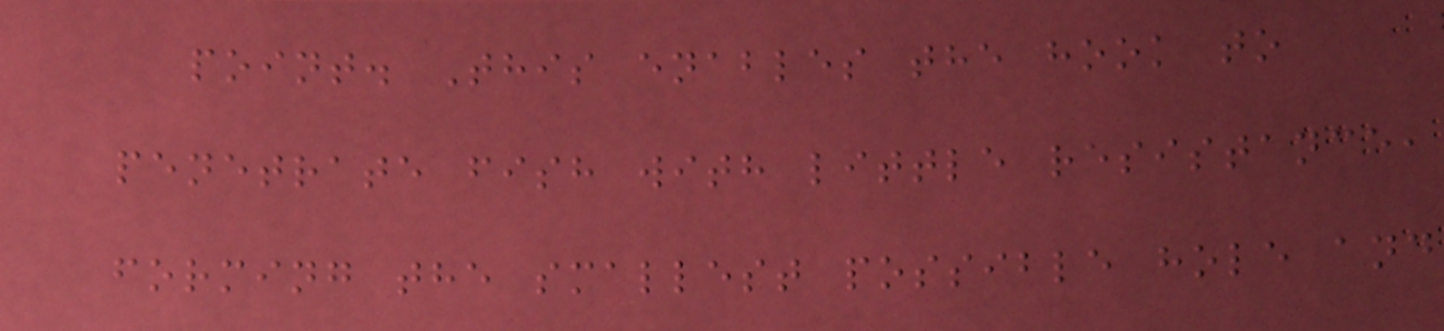point. This enables the hook to
penetrate fish with little resistance,
forming the smallest possible hole and
